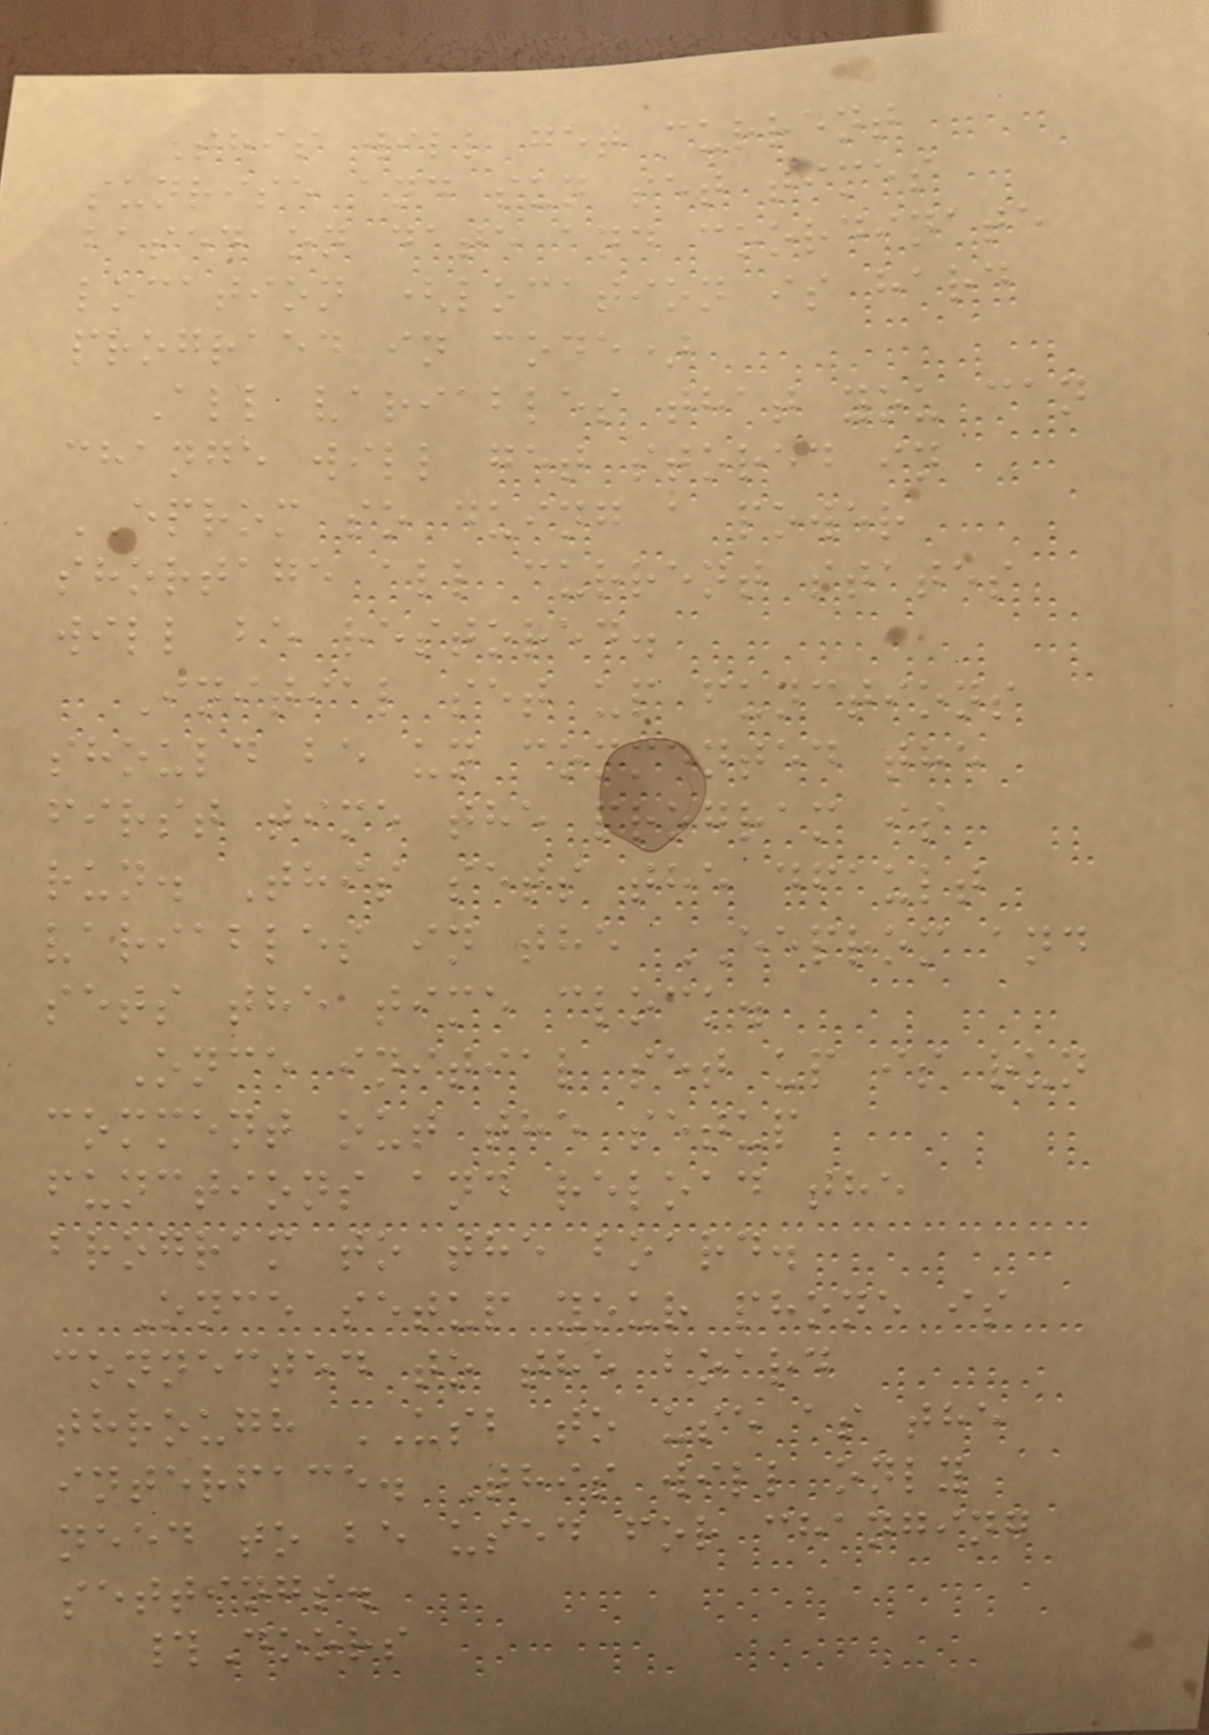This will get current
sunrise and sun set times
based on date and coordinate
location (location is hard
prograed in code)
All variables that you can
change will get stored in
EPROM so duing a power
shortage all current states
will be restored.
Initial set up functions
should be un commented the
first time the program is
run. This sets the dfault
variables in the EEPROM and
sets the time clock.
Once initial set up is run
comment out the setup
functions and reload the
brogram to the board.
Once setup your phone is
connected to the board
through USB to use as the
interface. This will only
need to be used for changing
settings.
#Doors
